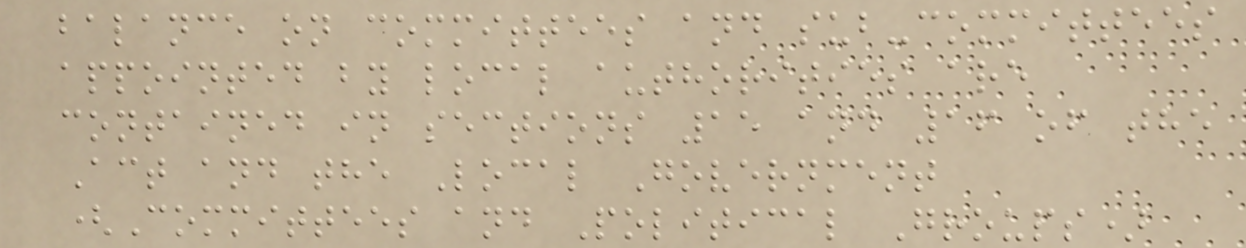balance on committees and sub-committees
appointed by local authorities are
contained in sections 15 and 16 of the
Act and the Local Government
(Committees and Political Groups)
